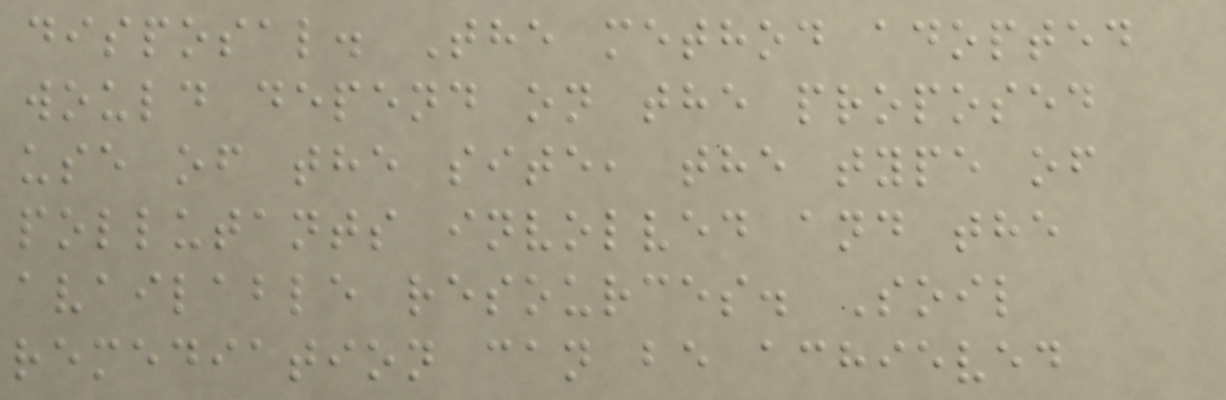disposal. The method adopted
would depend on the proposed
use of the site, the type of
pollutants involved and the
available resources. Soil
remediation can be achieved
